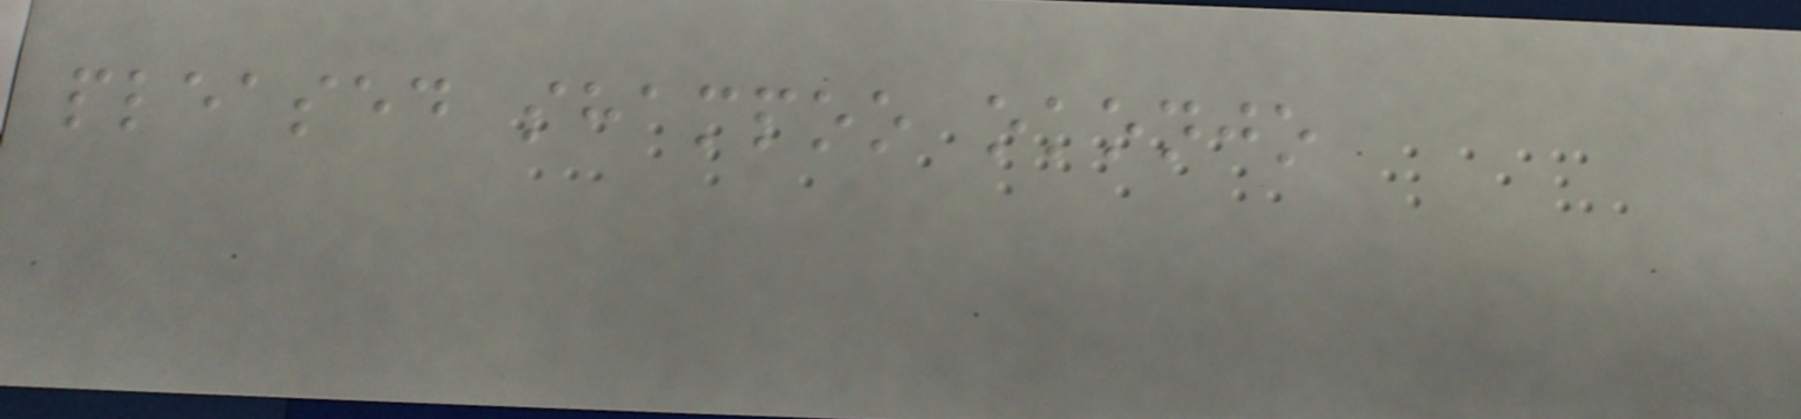pleased shampoo okonjo
